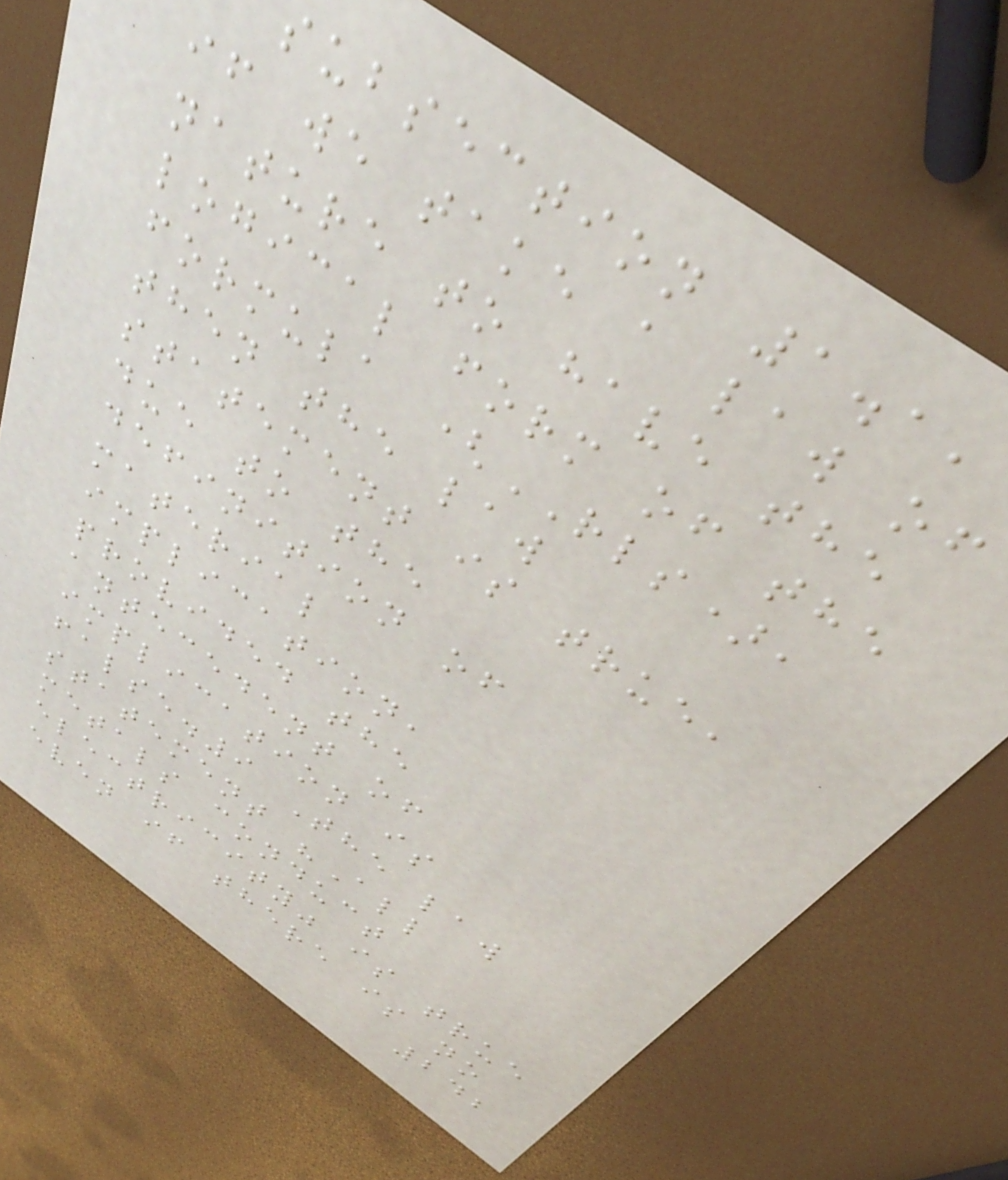subsection 1.1,
if we take a law of
nature to have the
logical form of the
formula (RLS),
then the law
statement is true,
due to the
definition of
material
implication,
provided the
antecedent of
implication is
false.9 The law
statement "All
metals conduct
electricity" is true
even if there is no
242
